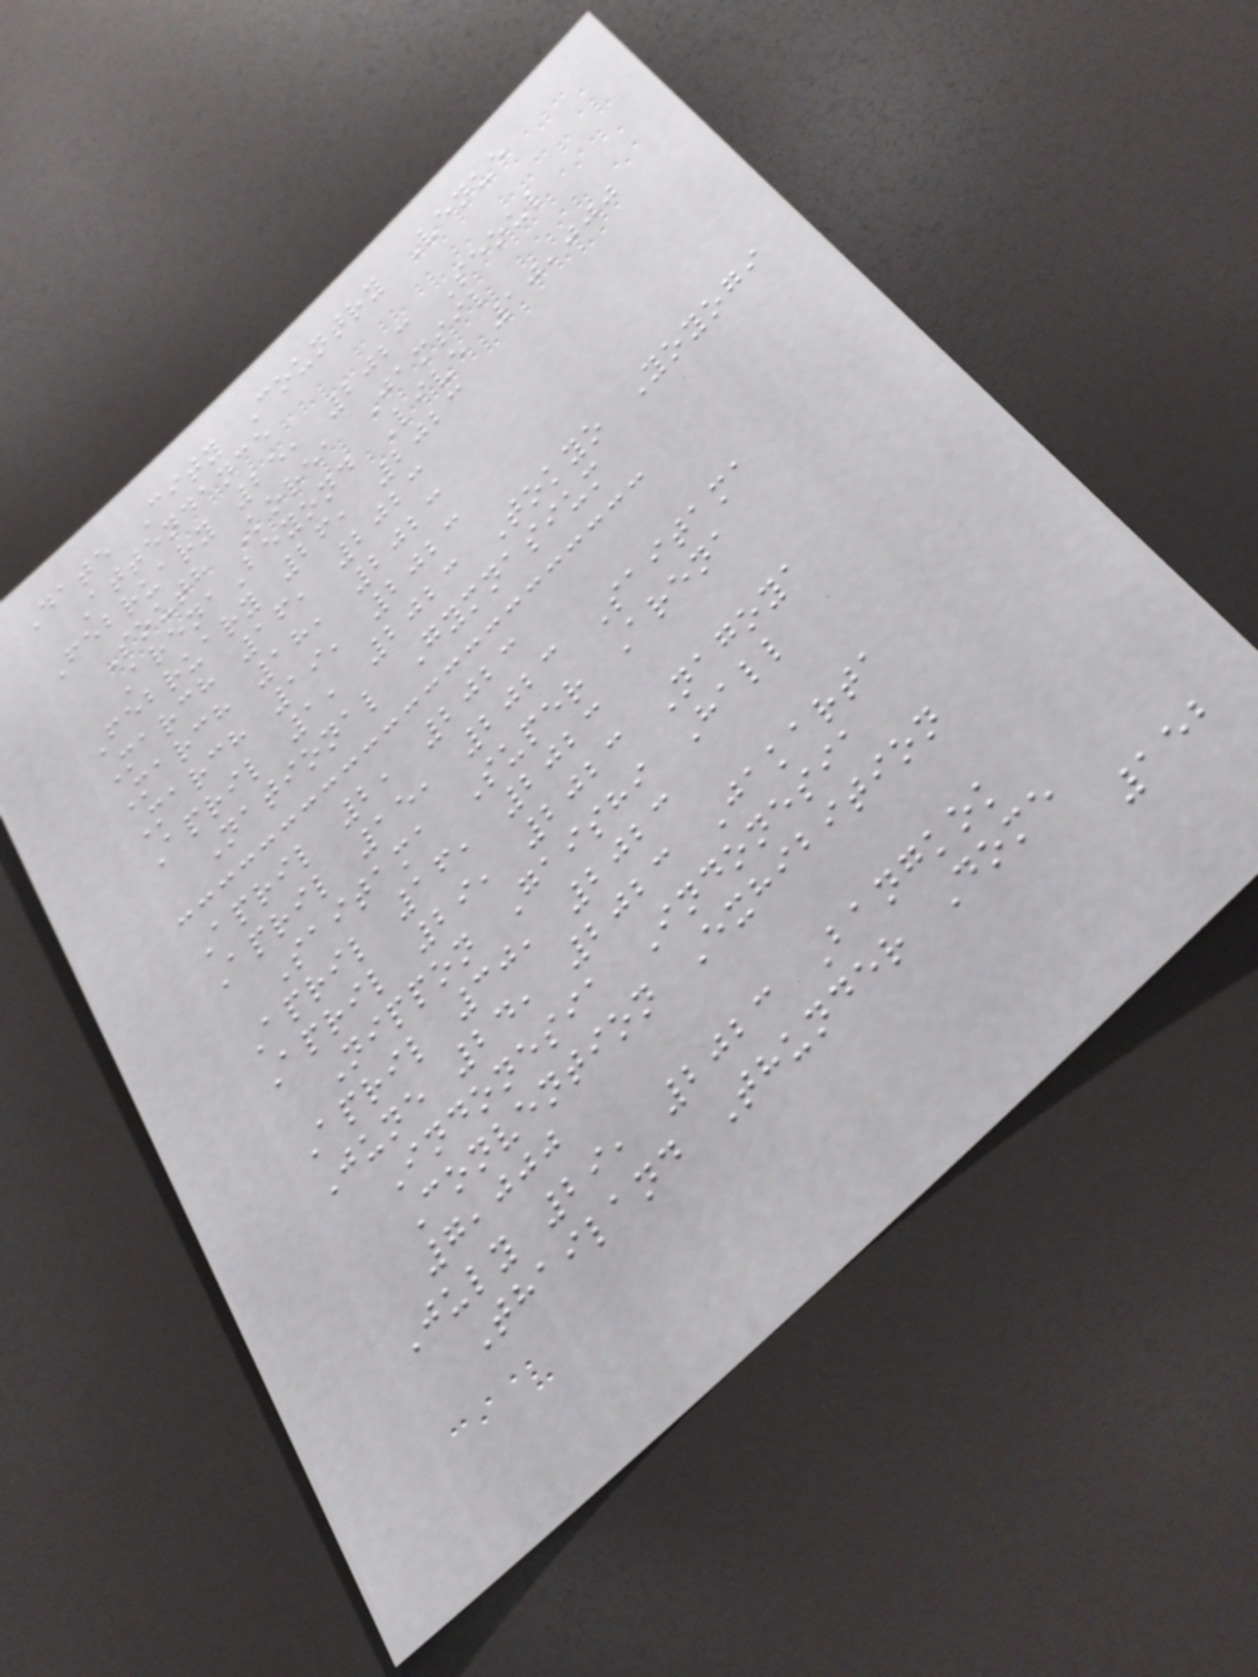Date City Country Venue
Attendance
February 25, 2023 Seoul
South Korea Jamsil
ArenaBeyond Live 10,000
February 26, 2023
March 16, 2023
March 18, 2023
March 19, 2023
April 1, 2023 Tokyo Yoyogi
National Gymnasium
April 2, 2023
April 15, 2023 Saitama
Saitama Super Arena
April 16, 2023
April 29, 2023 Nagoya
Nippon Gaishi Hall
April 30, 2023
June 24, 2023 Jakarta
Indonesia Indonesia
Convention Exhibition
7,000
July 29, 2023 Bangkok
Thailand Thunder Dome
152
